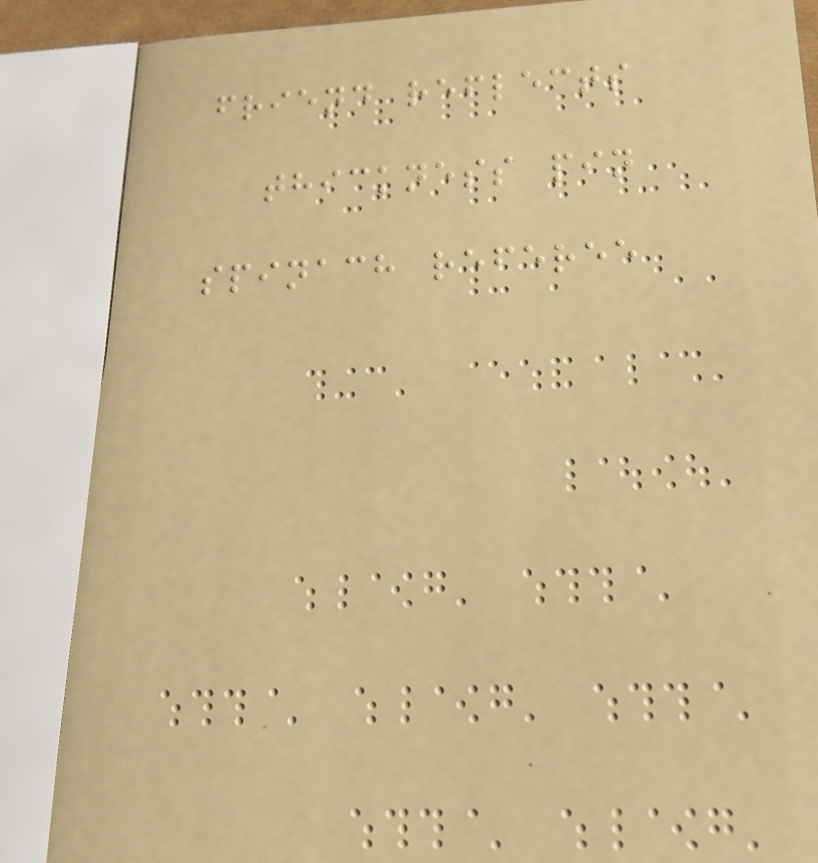friend reflects
thickness pin
spinach referee
